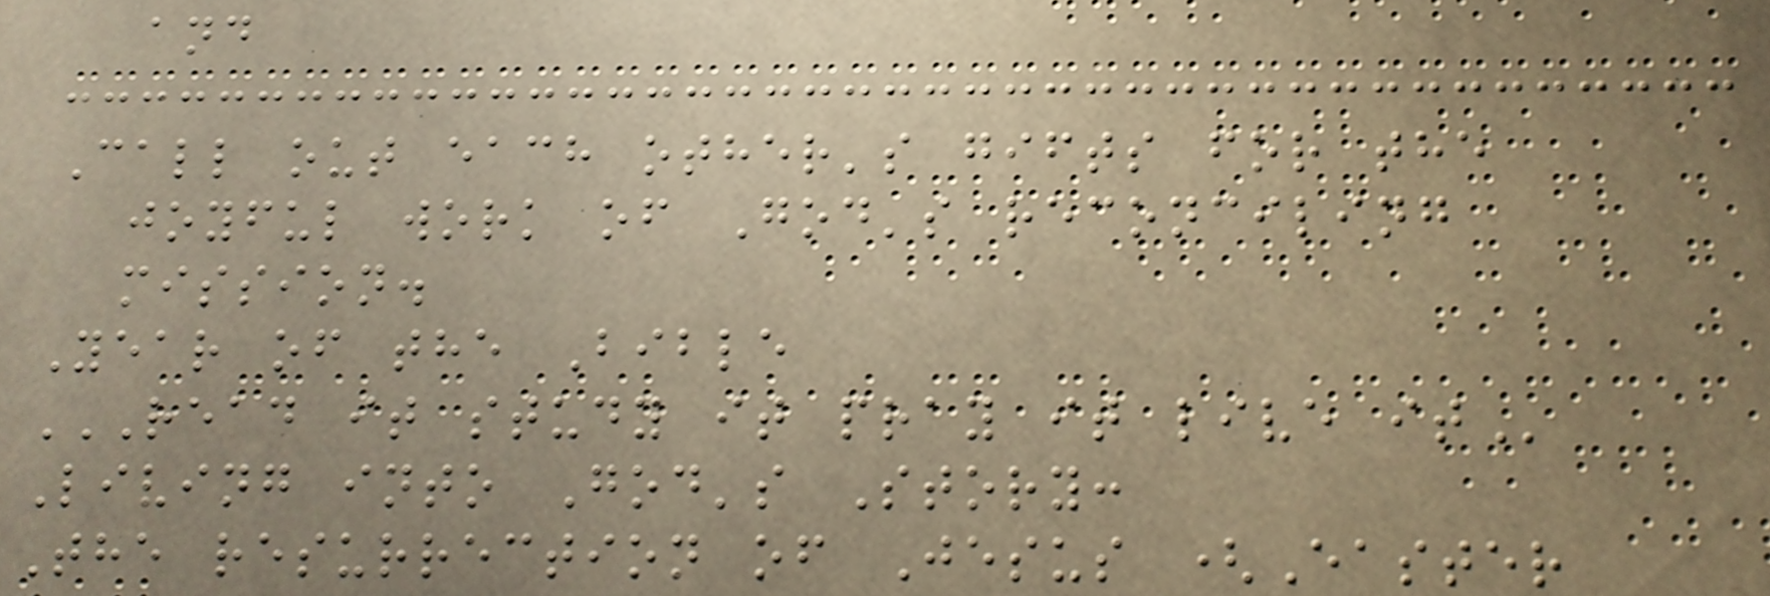and
Call out each other's gifts for the
joyful work of God's reconciling
mission.
Year of the Bible
READ IT STUDY IT PRAY IT LIVE IT
Living into God's Story:
The resurrection of Jesus (Easter
